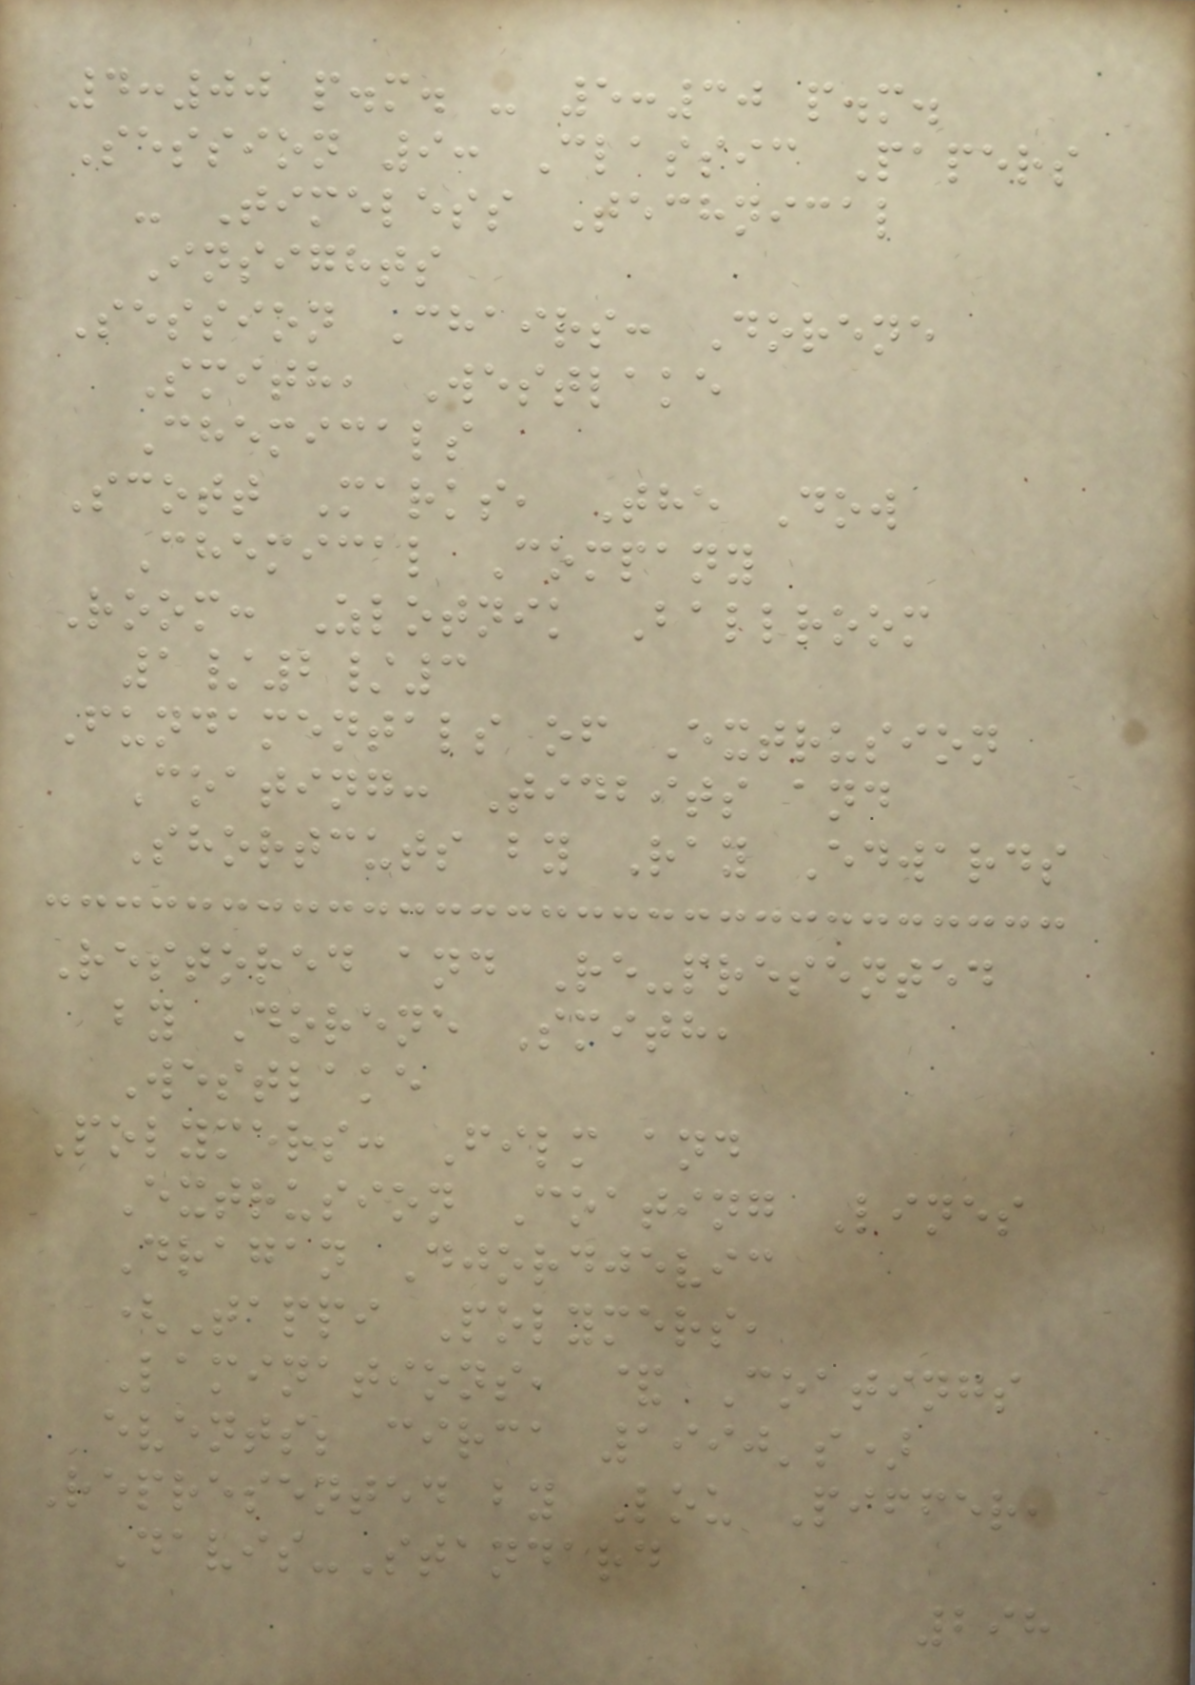4:00 p.m. - 5:30 p.m.
Session 9: Classic Papers
- Timeless Technical
Insights
Session Chairs: Dorene
Smith, Westlake
Chemicals
Scott Marks, The Dow
Chemical Company
Room: Zlotnik Ballroom
1/2/3
Fundamentals of Extrusion
Coating: Tidbits and
Shortcuts by Ray Edwards
Restored and Re-presented
by Dorene Smith,
Westlake
Polymers: Film and
Extrusion Coating Lines
Dragan Djordjevic
(Tappi Polymers,
Laminations, & Coatings
events; circa 1990's)
Represented by Lou Piffer,
Davis-Standard
298
